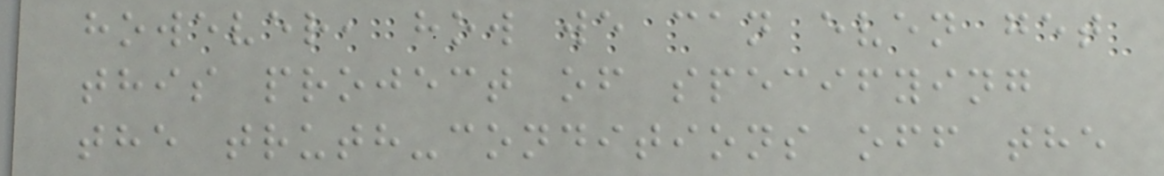however, how we can even get
this project of specifying
the truth-conditions off the
